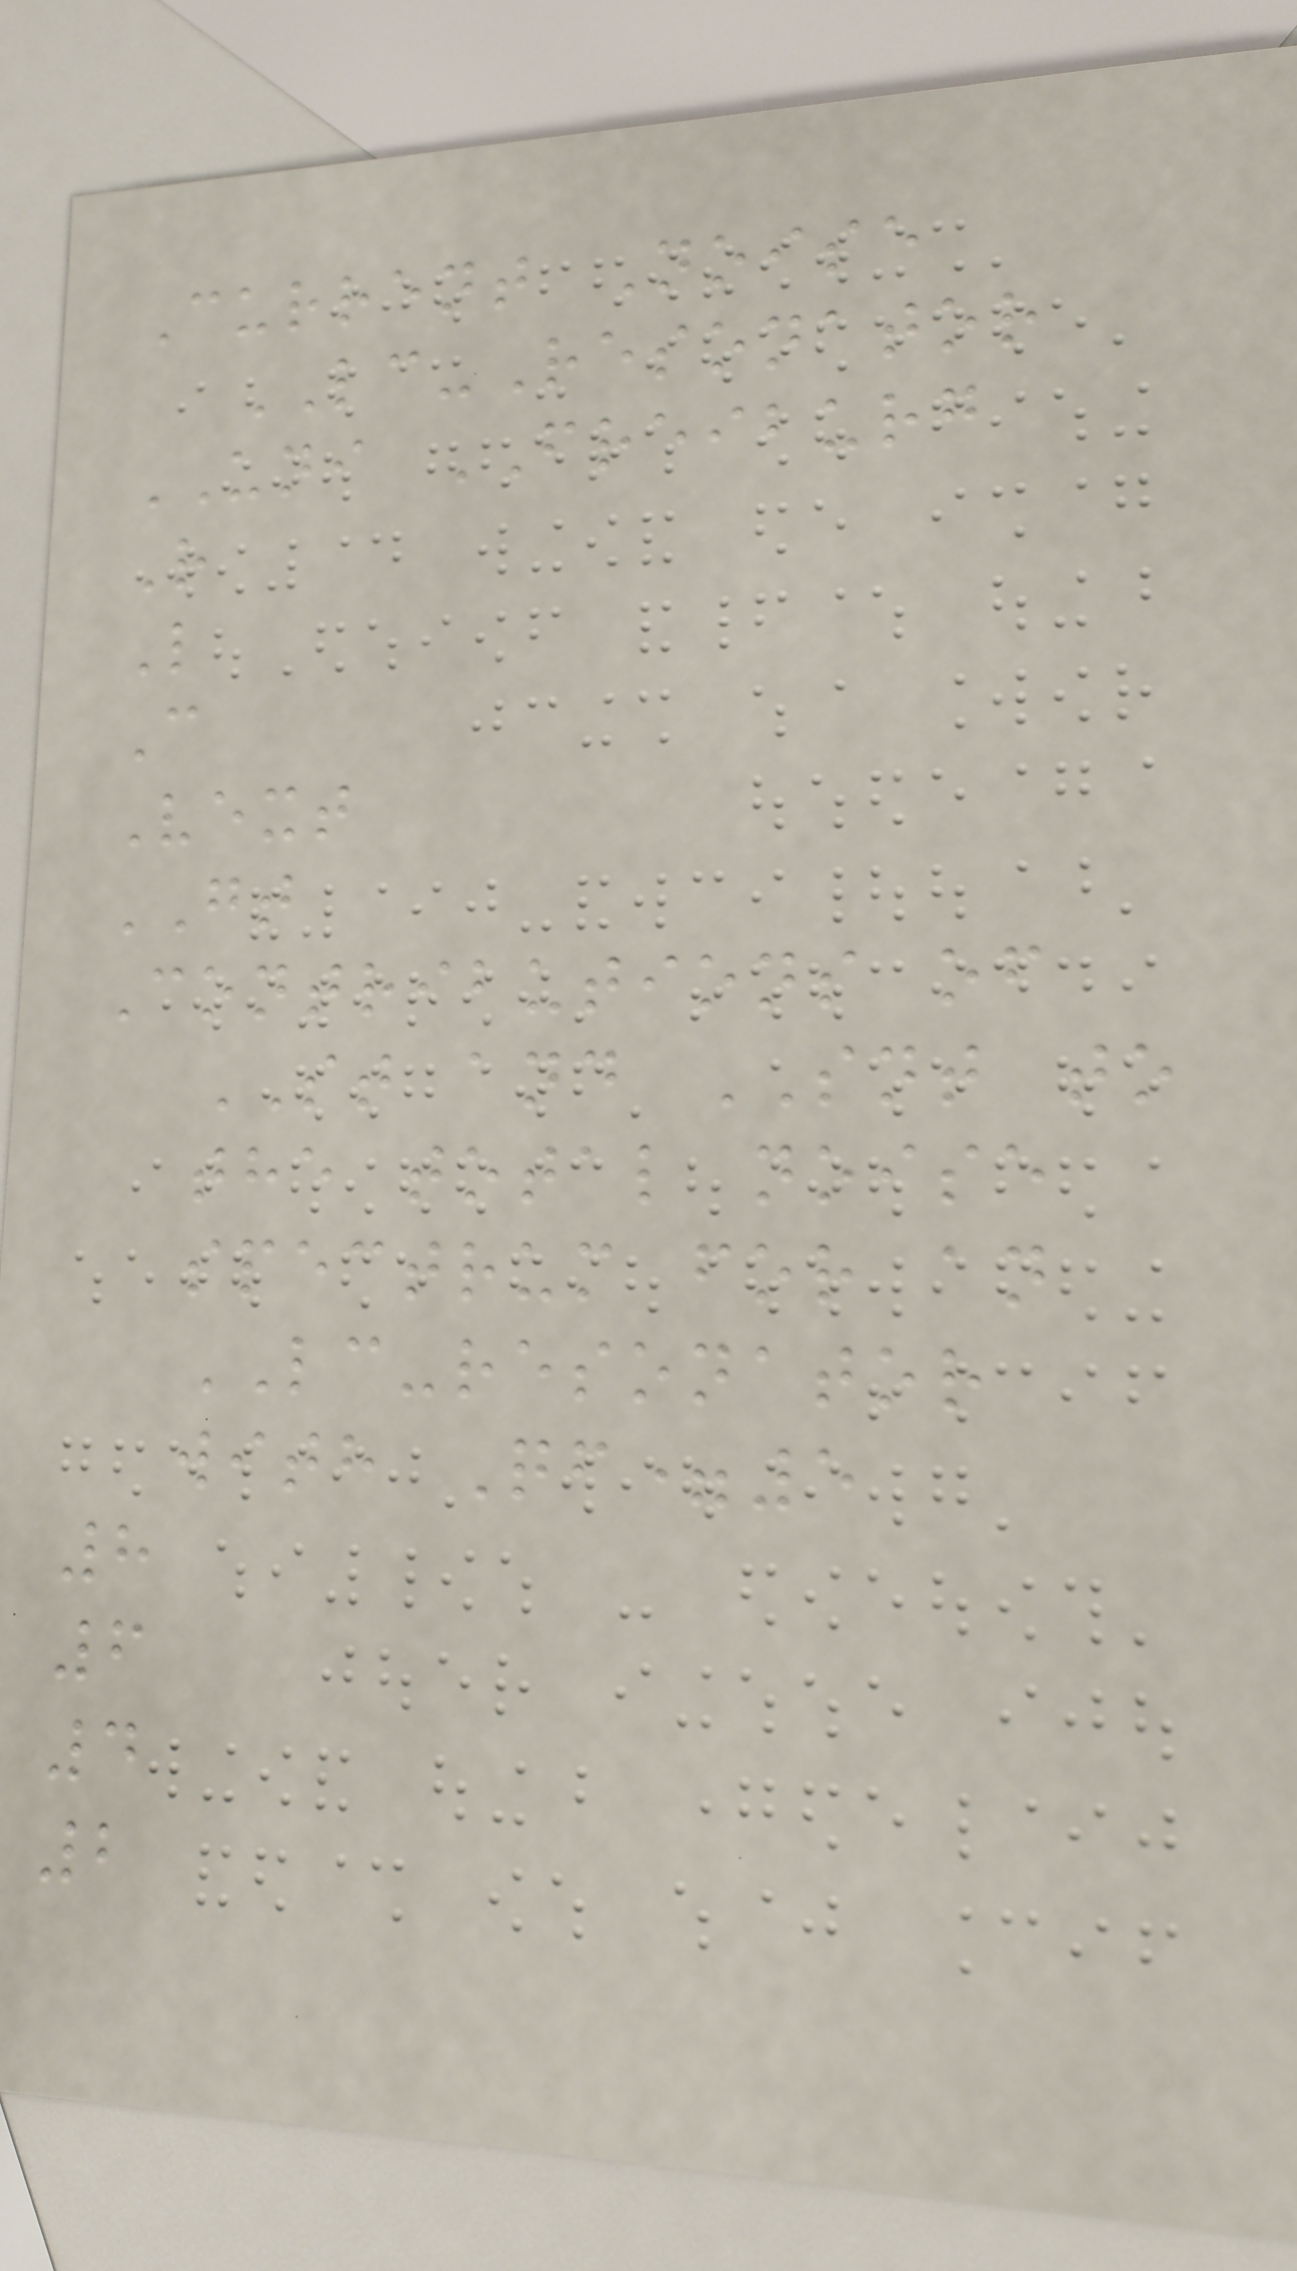Current Noise
LC-Resonator
UNI FREIBURG
R
L
C
Vext
GT
Contributions of
ST and SNT to
the total noise
spectrum for an
LC-resonator
with Qf=5
8
6
4
2
